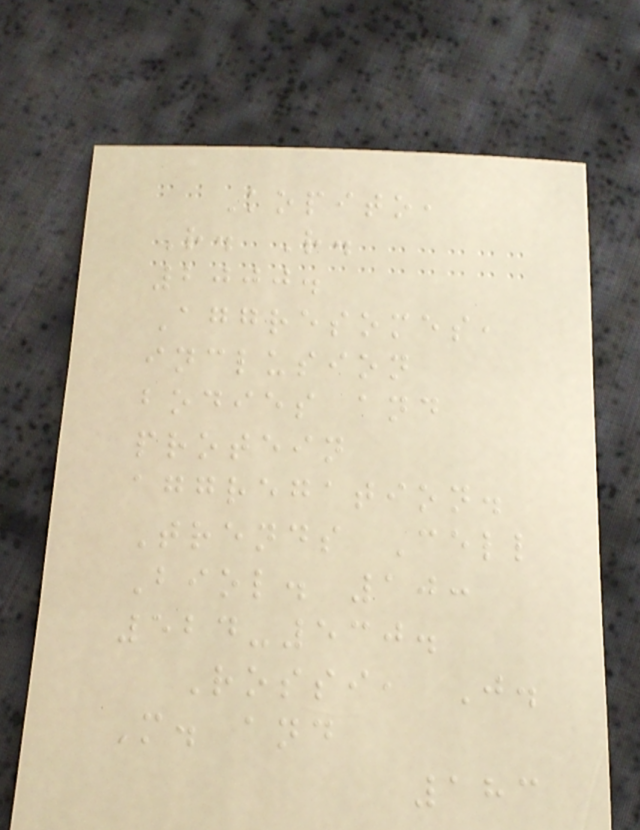Kopito,
R. R.
2000.
Aggresomes,
inclusion
bodies and
protein
aggregation.
Trends Cell
Biol. 10:
524-530.
Rossi, J.
M. and
183
